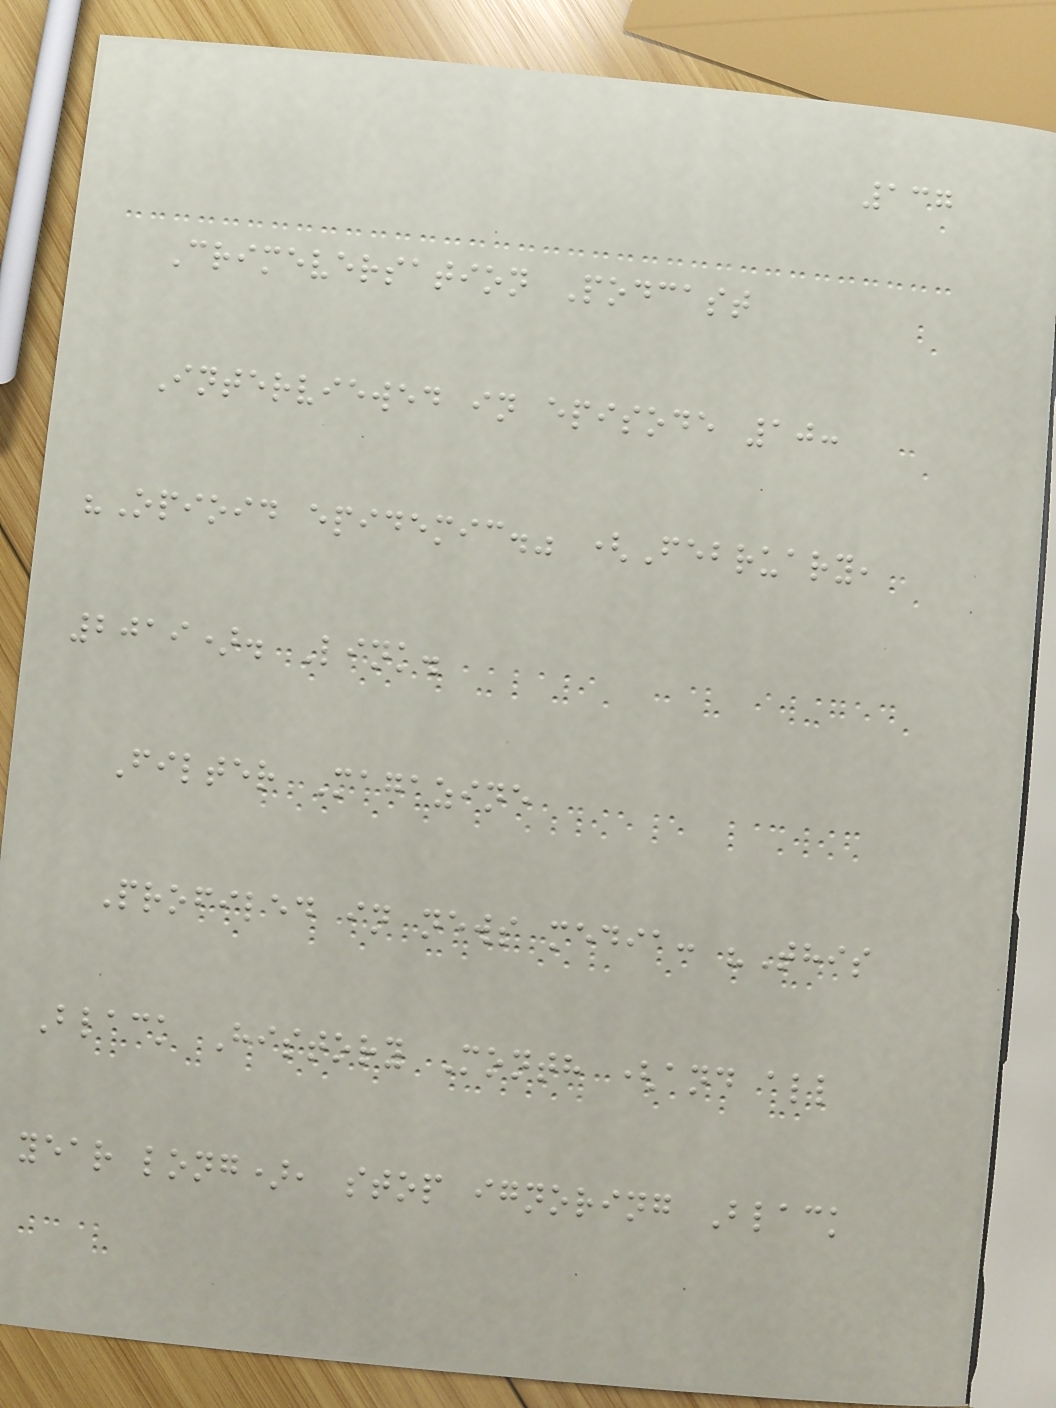137
Crimeversation Podcast
Interviewed in episode 10:
"Opioid epidemic." (February,
2019). Link.
Filter Magazine
Profiled in news media: "This
Black History Month (and all
year long), stop ignoring Black
